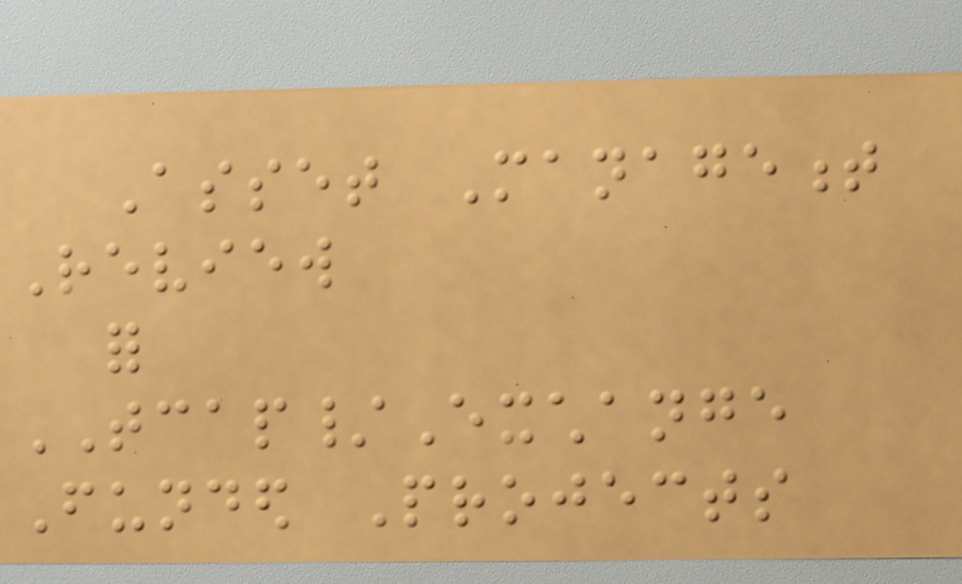Asset Management
Review
for
TCAP/Exchange
Funded Projects
